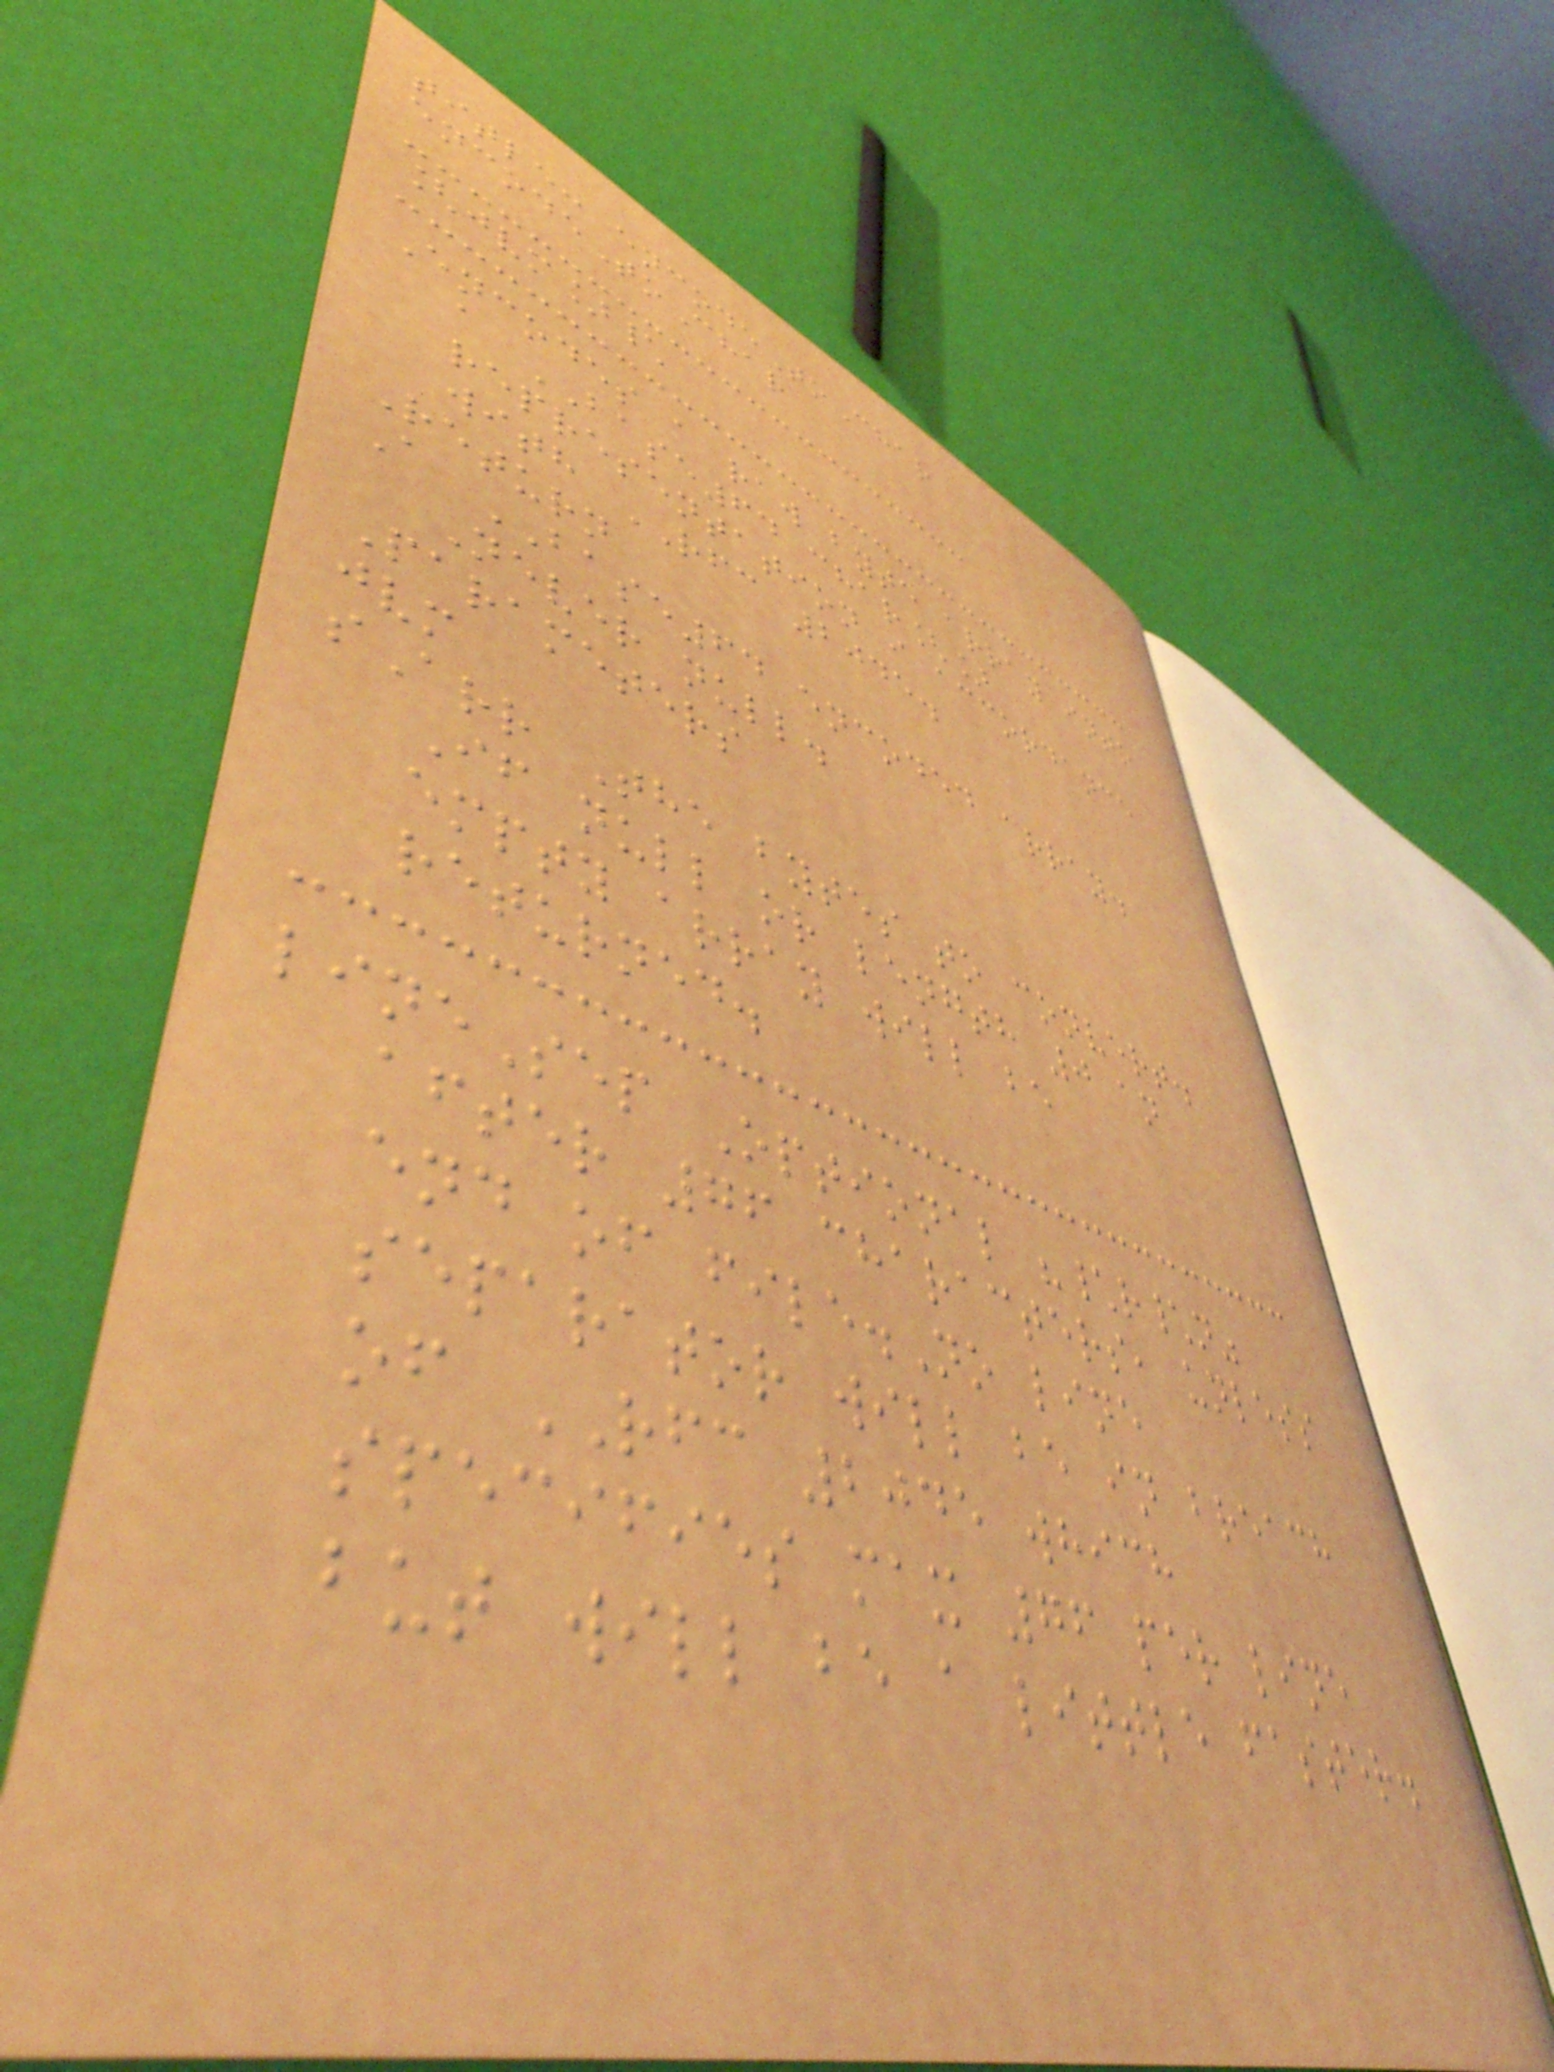title: encodeToChar
encodeToChar
[jvm]\
Encodes a raw byte array into
a BASE64 char[]
representation i accordance
with RFC 2045.
Return
A BASE64 encoded array.
Never null.
Parameters
jvm
sArr The bytes to convert.
If null or length 0 an
empty array will be
returned.
lineSep Optional "\r\n"
after 76 characters, unless
end of file.No line
separator will be in breach
of RFC 2045 which
specifies max 76 per line
but will be a little faster.
